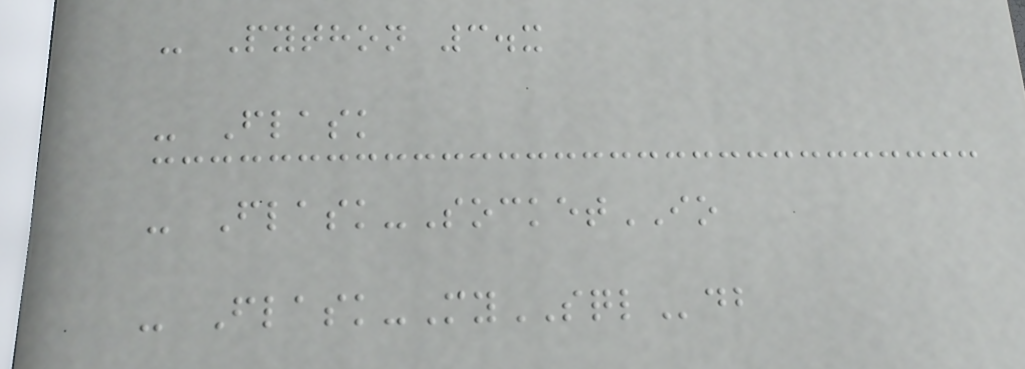- Python 3.x
- Flask
- Flask-SocketIO
- Flask-MySQLdb
